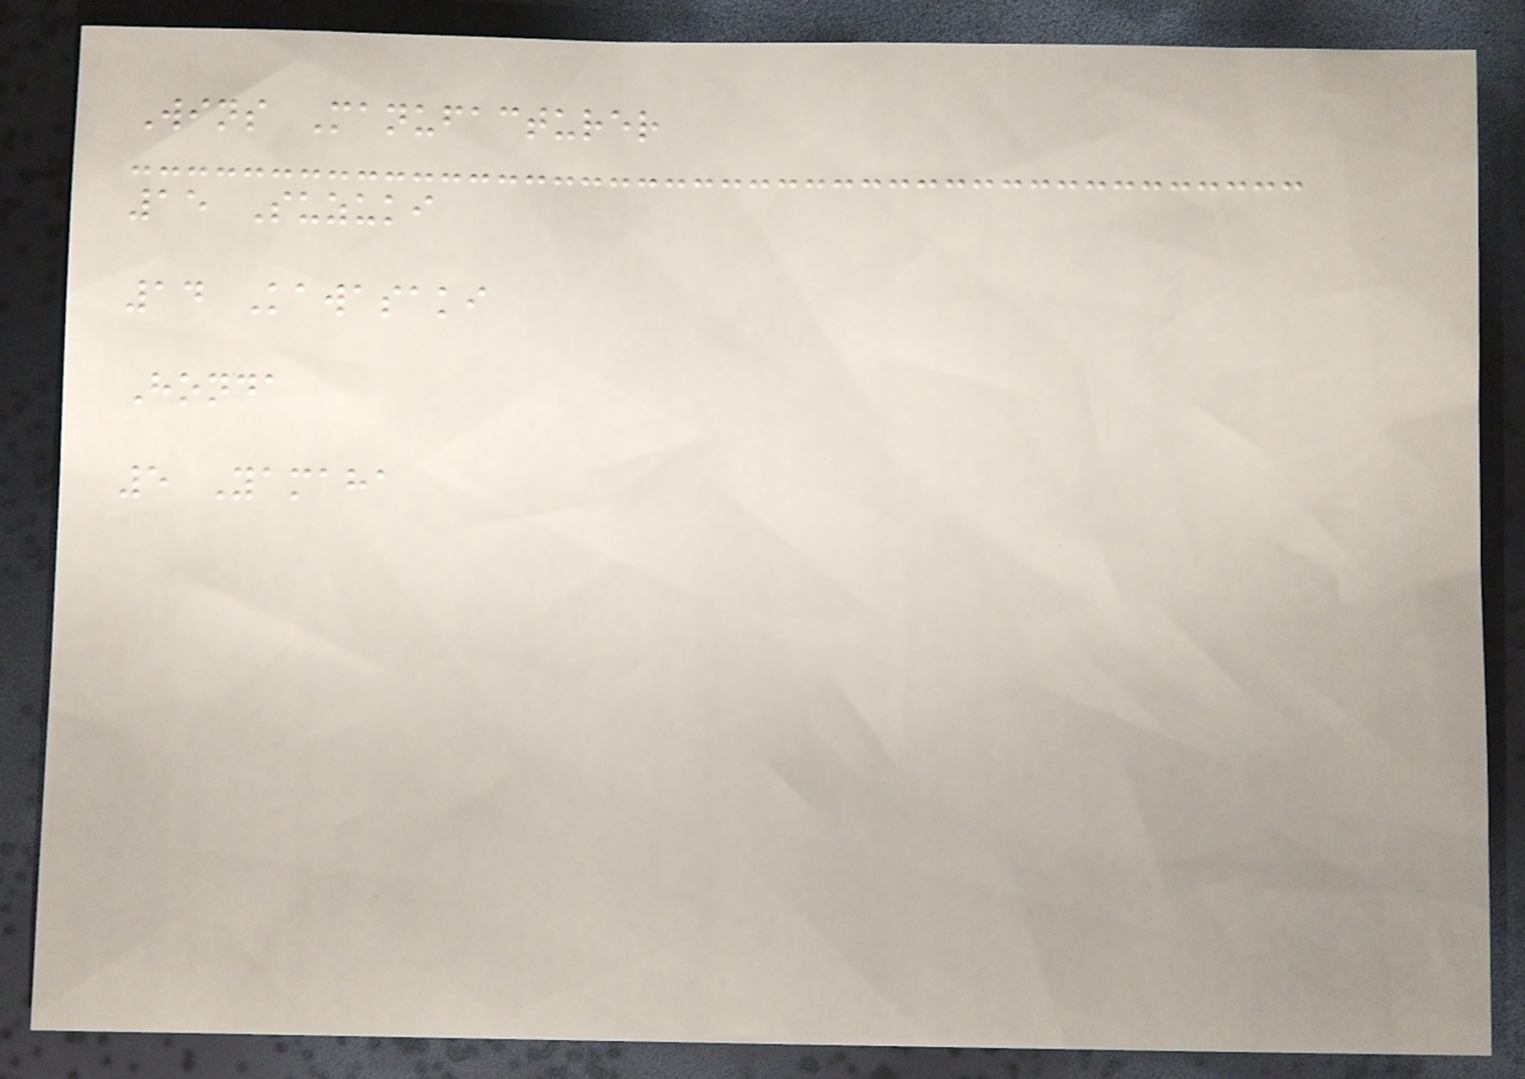Wins Manufacturer
15 Suzuki
14 Kawasaki
Honda
5 Yamaha
